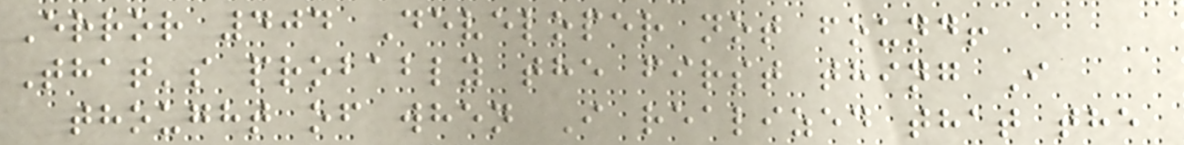Error 404 Developer not found!
That's probably the first thing I
thought of when I realized that the
